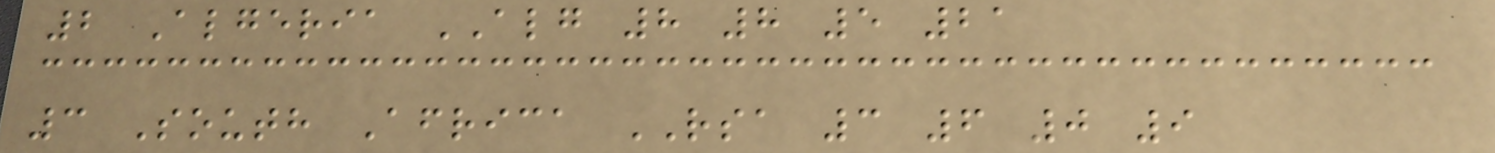2 Algeria ALG 8 8 5 21
3 South Africa RSA 3 6 0 9
